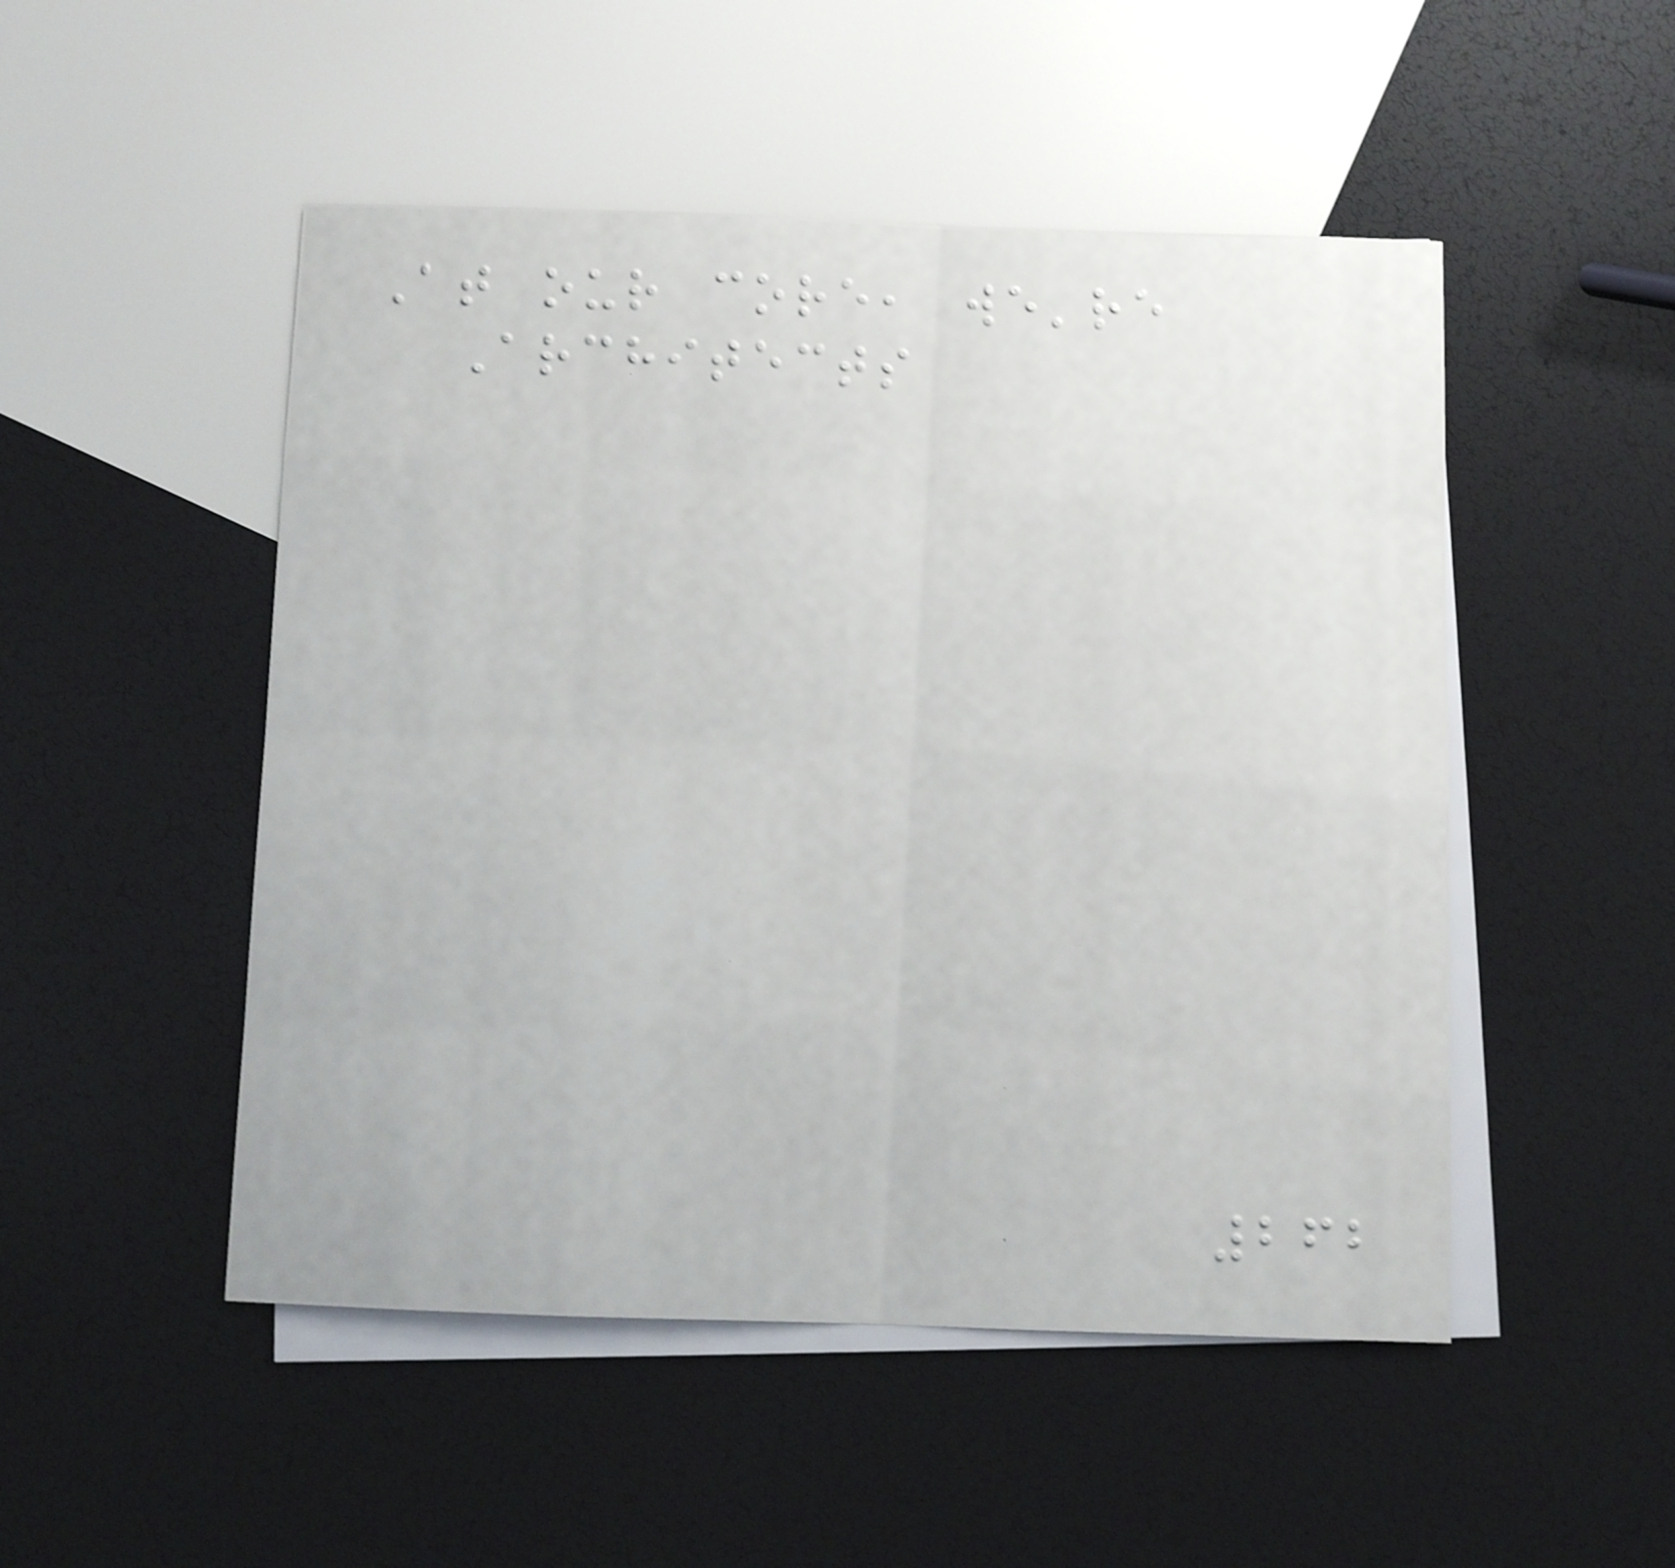At our core, we're
Architects
262
